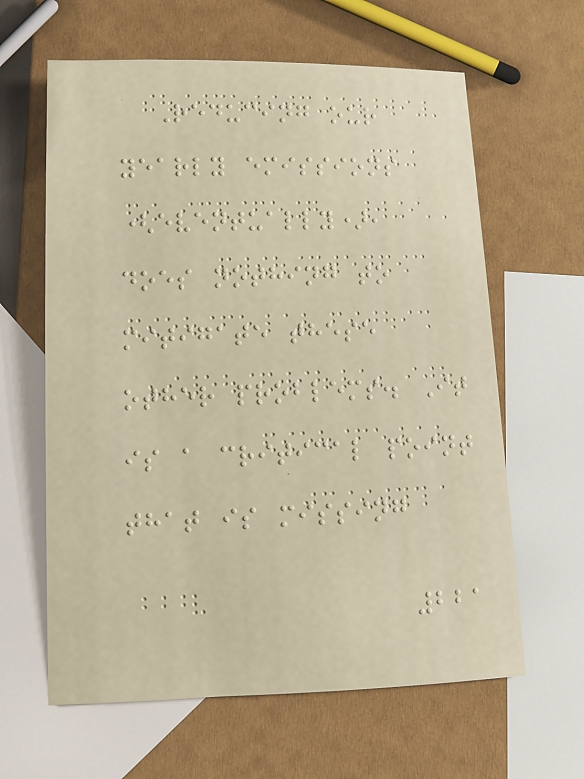Reducing our
yearly emissions
(eventually),
does nothing to
mitigate these
other problems. It
is a critical point
that is missing
221
